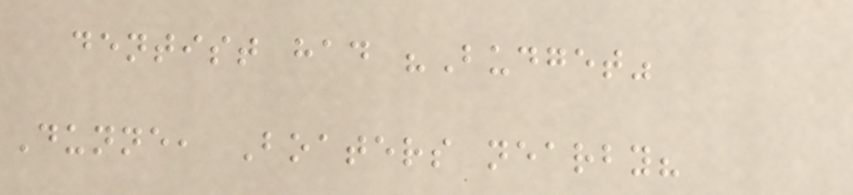dentist had "Budget"
Dunne, Boaters nearby?
